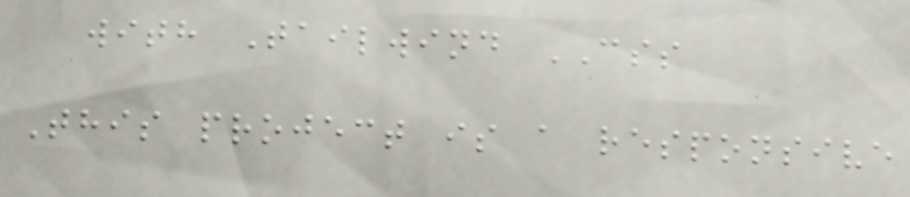with Tailwind CSS
This project is a responsive
